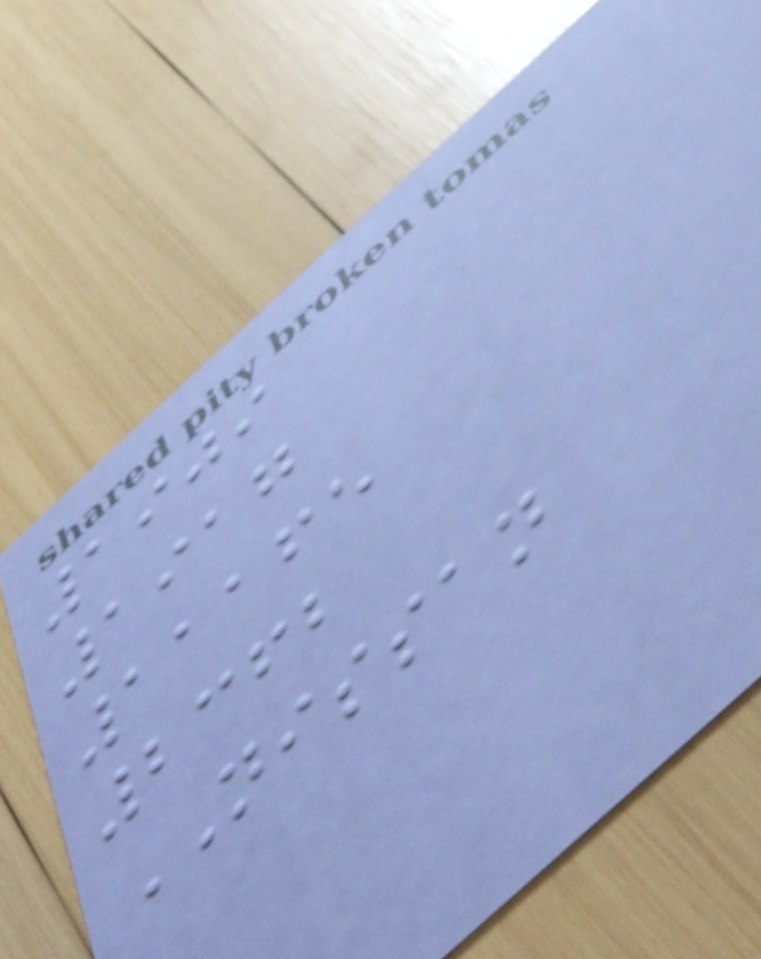1909
1917
11165
2362
NISSAN
